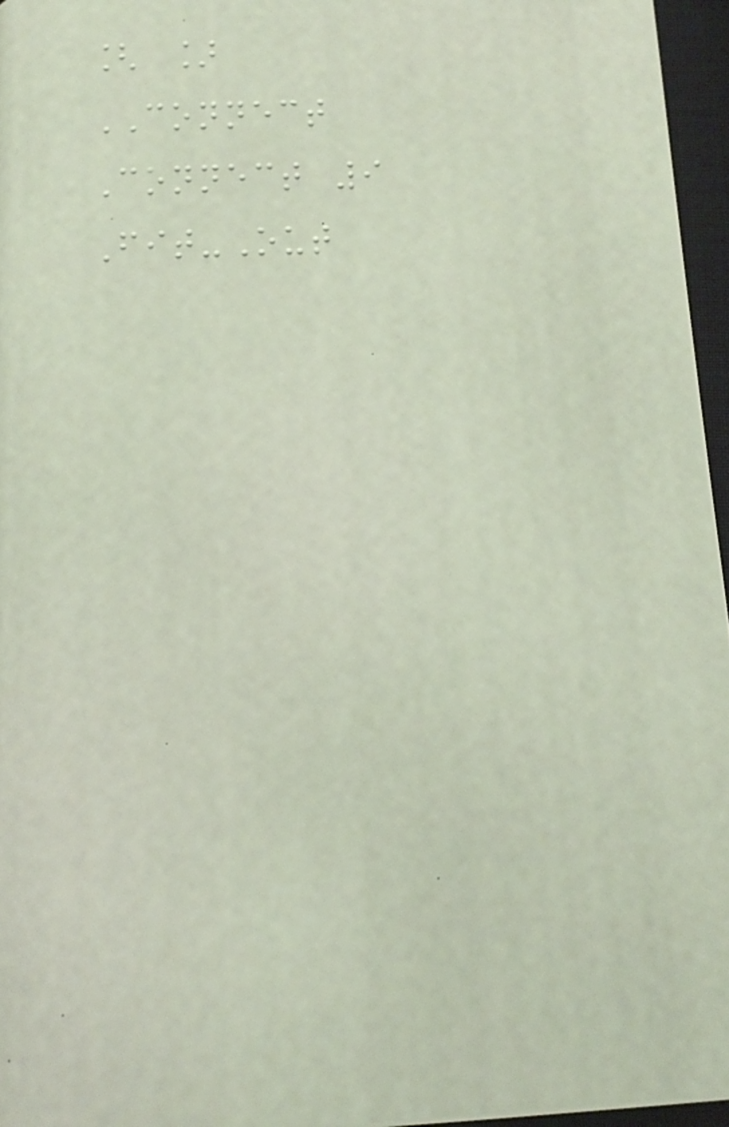[ ]
CONNECT
Connect 9
Fit-Out
